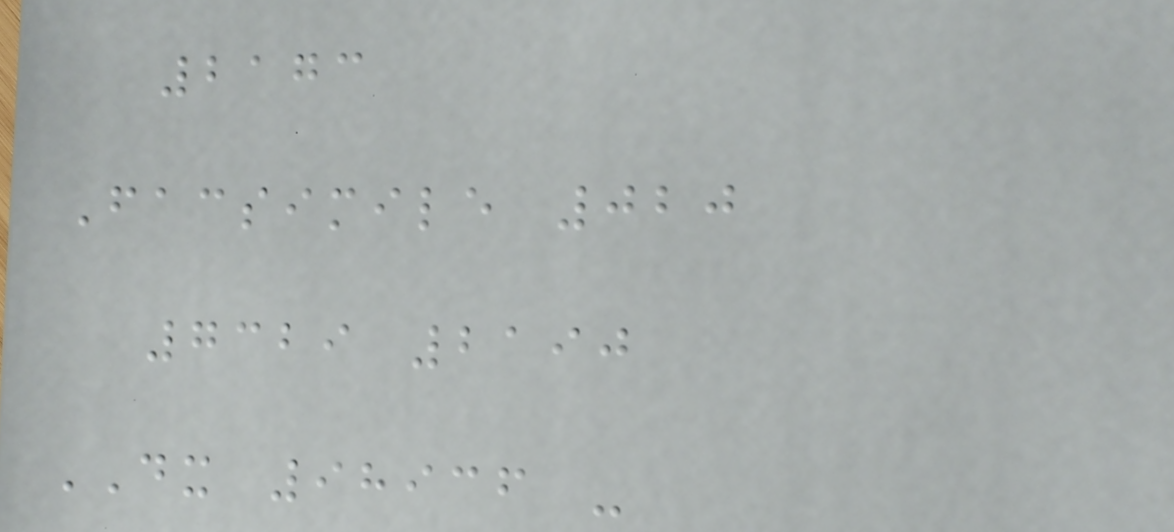2173
Facsimile 020
7329 2190
DX 98936 -
